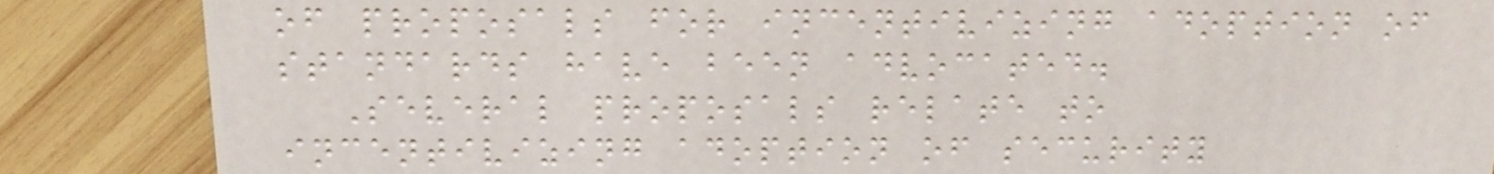of proposals for incentivizing adoption of
standards have been advocated.
Several proposals relate to
incentivizing adoption of security
